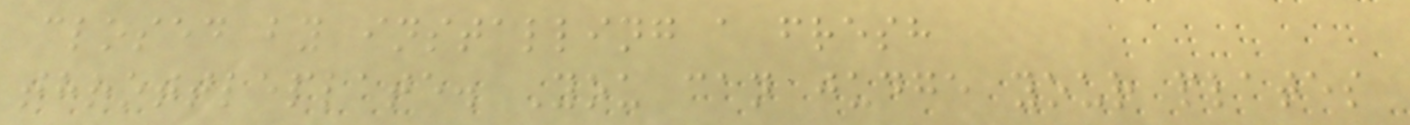closed by installing a fresh
throttleplate. You can judge your plates
